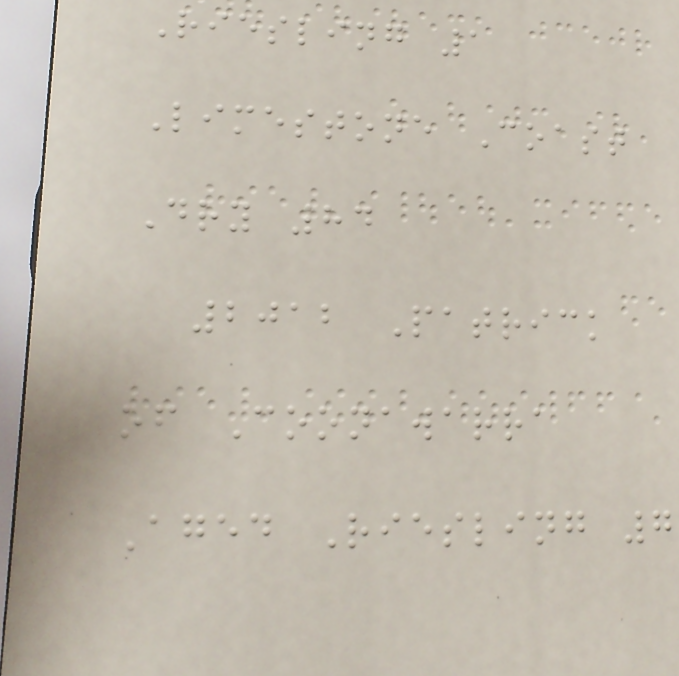Riesling 1
Limestone Coast
Dry 84
2012 Patrick
of Coonawarra
Aged Riesling 7
